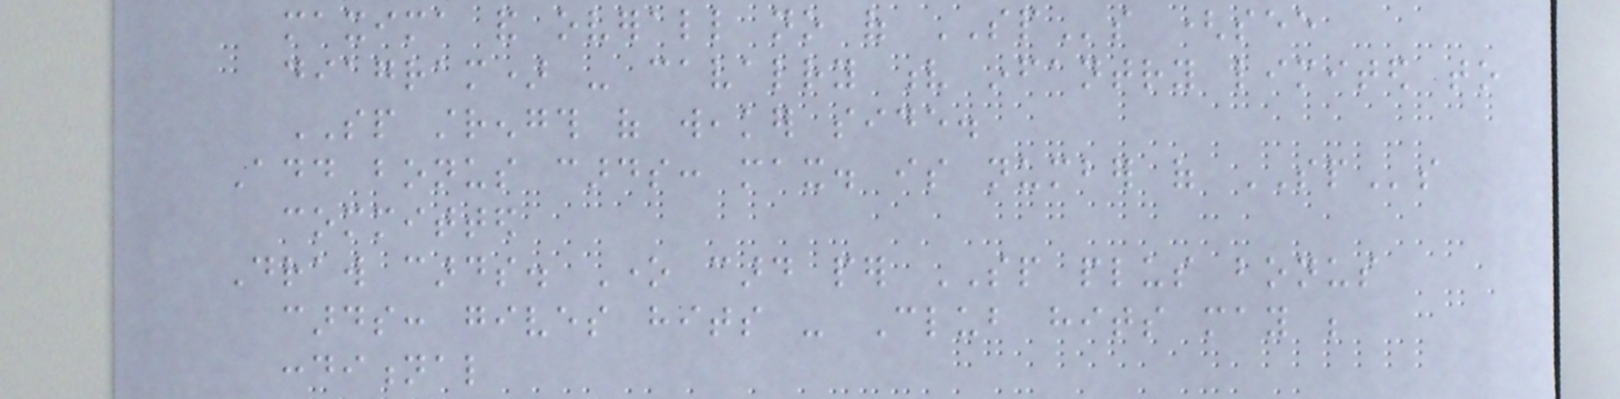maxima and overall no of SPs (see
diagram) - cavalry v infantry limited to
SP strength of weaker side.
Add bonus cards: max. is number of SPs
committed
Draw cards. One card per SP plus bonus
cards: gives hits - Club hits may be
conditional
